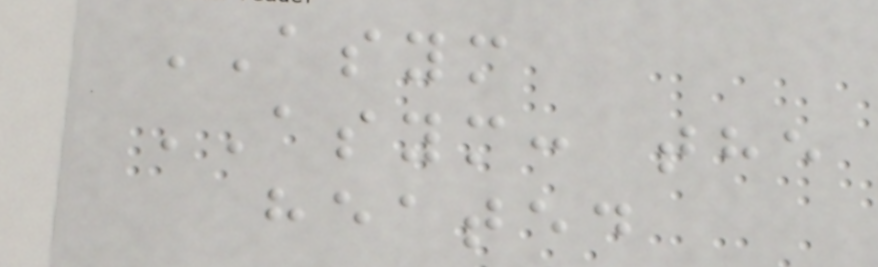ASYM
ASYM: the
heated
